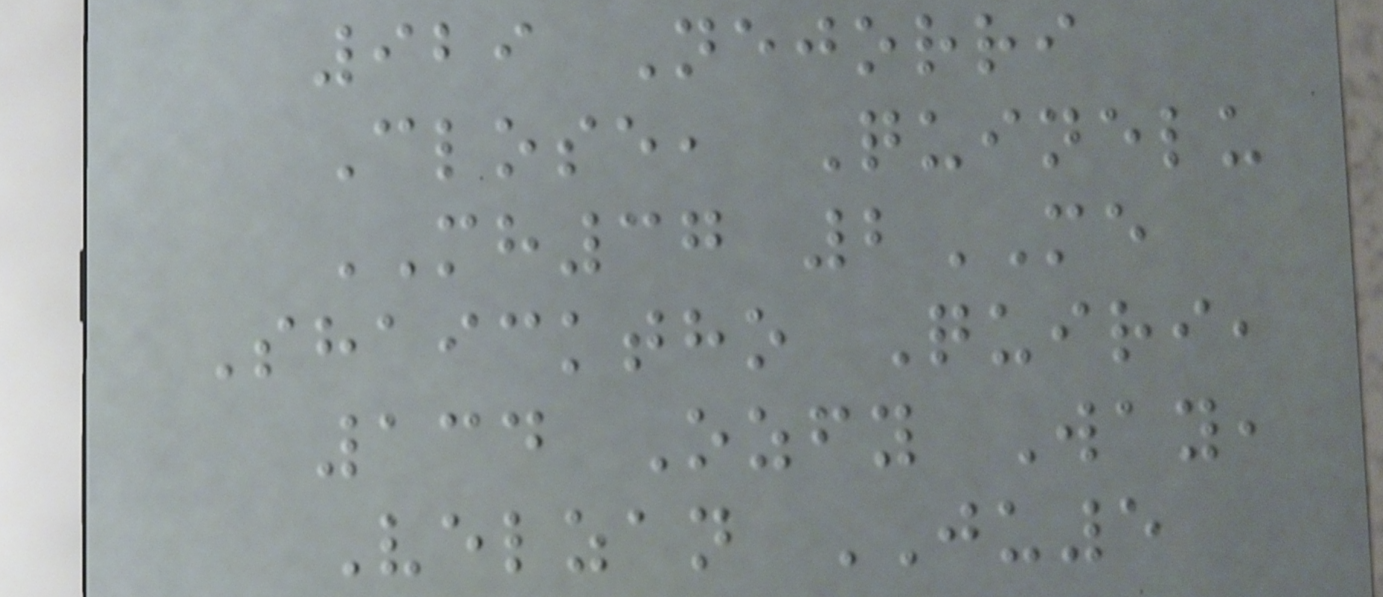929 Nejorri
Close, Quinelu
MH37 2ME
Shaicktho Quiri,
134 Ozfy Way,
Velzan JU5
